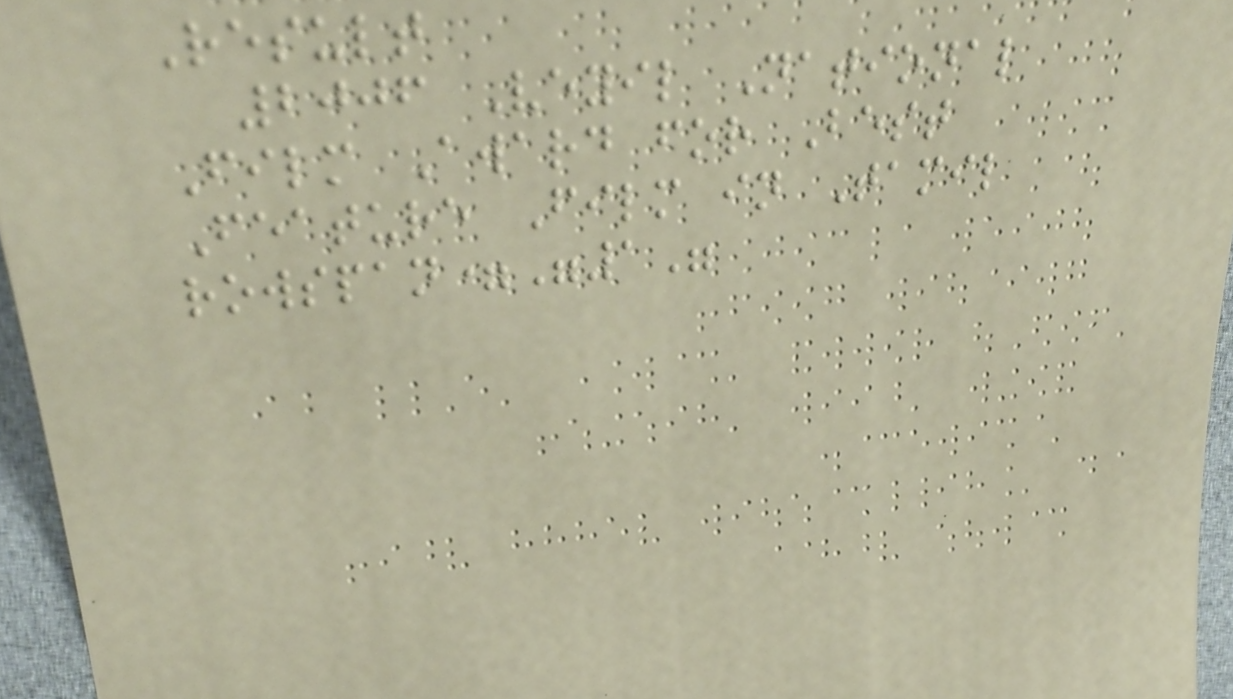Result
2006 Veyil National
Film Award for Best
Feature Film in Tamil
rowspan="1"
